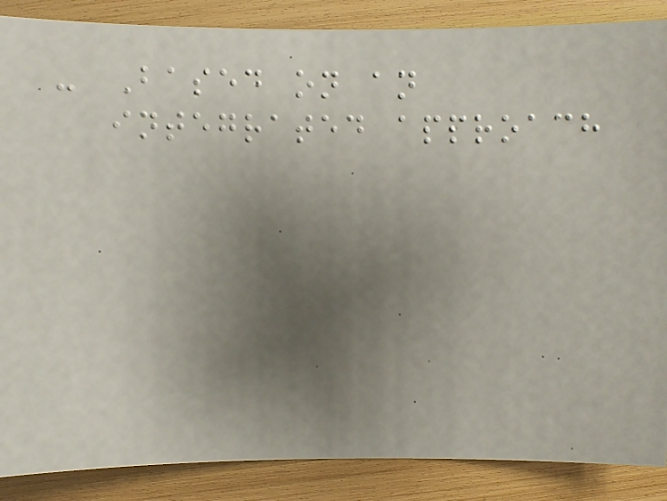- Based on an
integrated approach
